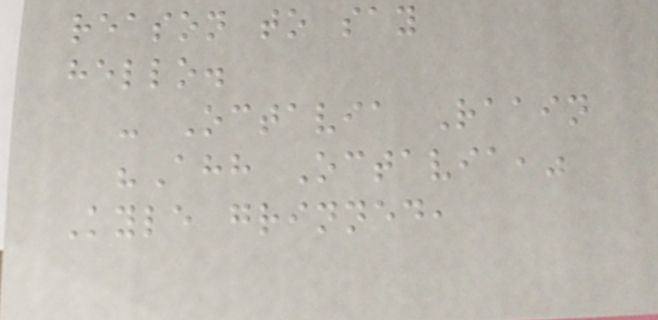reason to say
hello.
- Octavia Raain
"Ahh Octavia,"
Kyle grinned,
